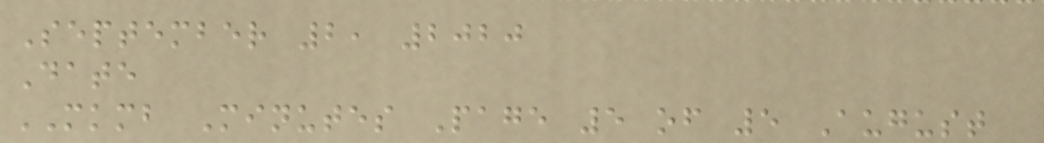September 2, 2020
Date
MKMB Minutes Page 5 of 5 August
